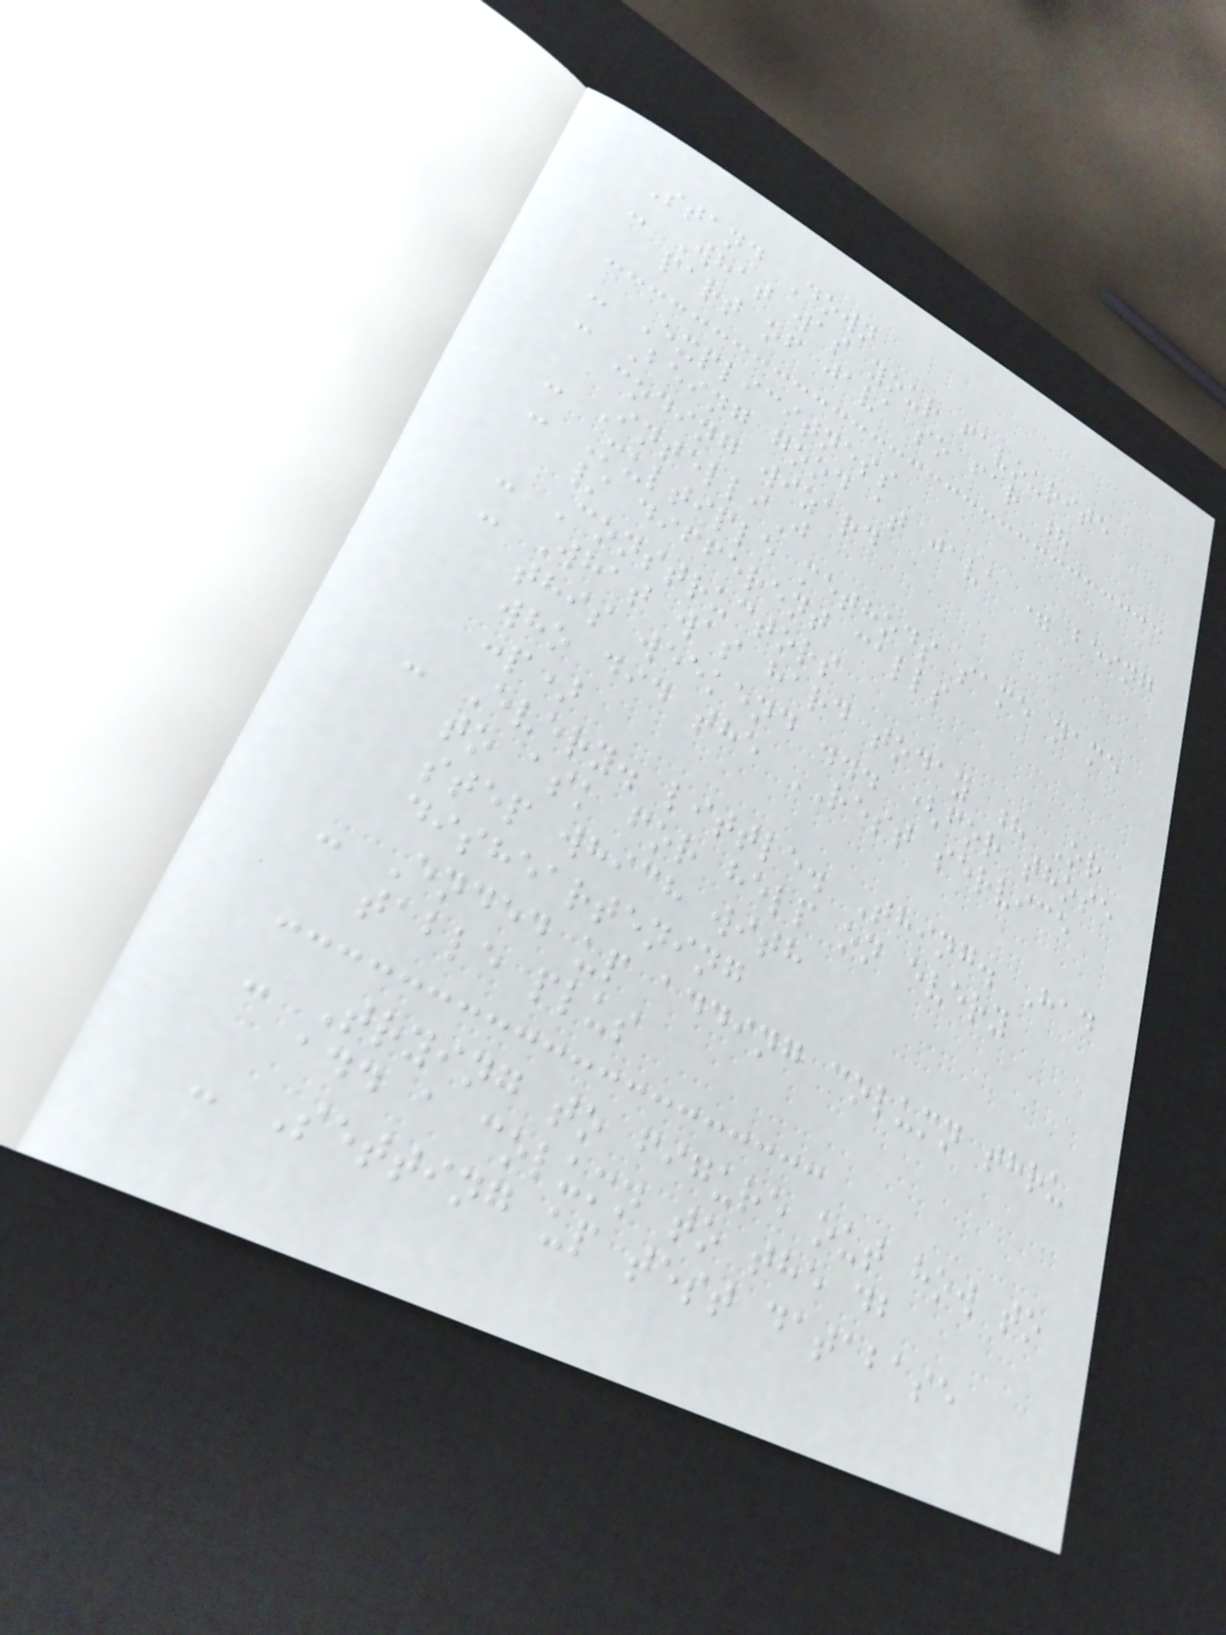Stand Down
- What was your favourite
part of java so far ?
- Explicitness
- Being good at java = being
coding wizard
- IntelliJ
- Multiple methods same name
/ different calls
- Constructors
- What was hard today ? Or
this weekend ... (for those
who did the REST service
:p)
- Every. little. Thing. Had
to ask for help on every
step which with
disheartening
- Ended up adding column thru
table plus
- Trying to figure out how to
add a column to the db
- Setting up test database
